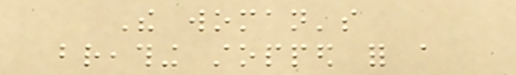The woman's
breathing stopped for a
